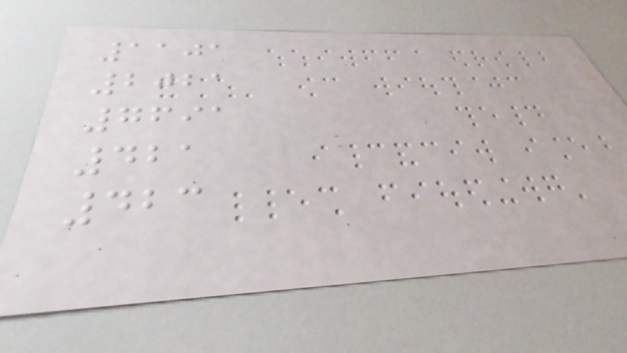1101
2021
7691
421
423
